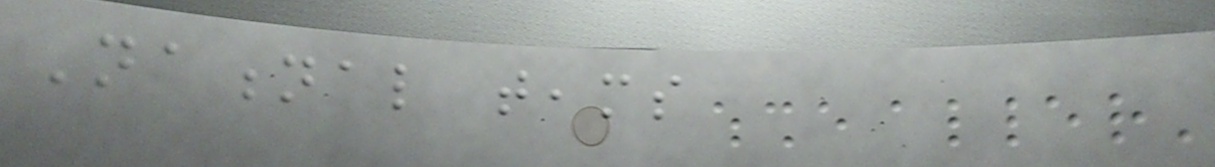National teams
